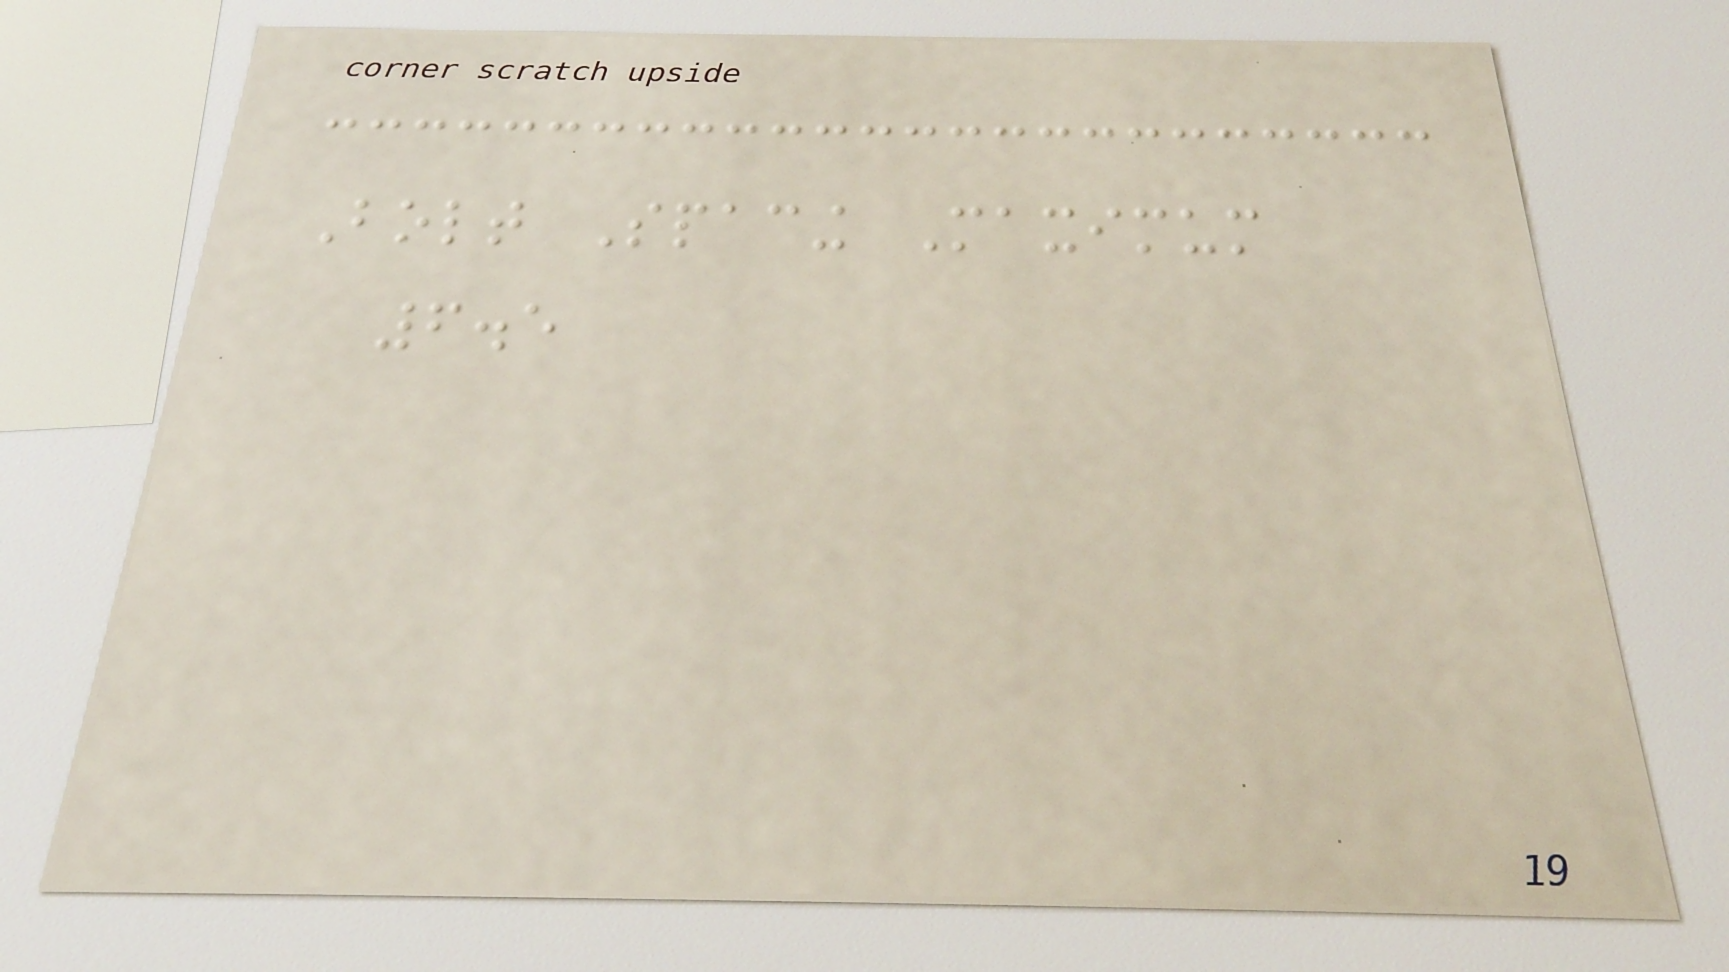Bolt Spacing Maximum
6.5
